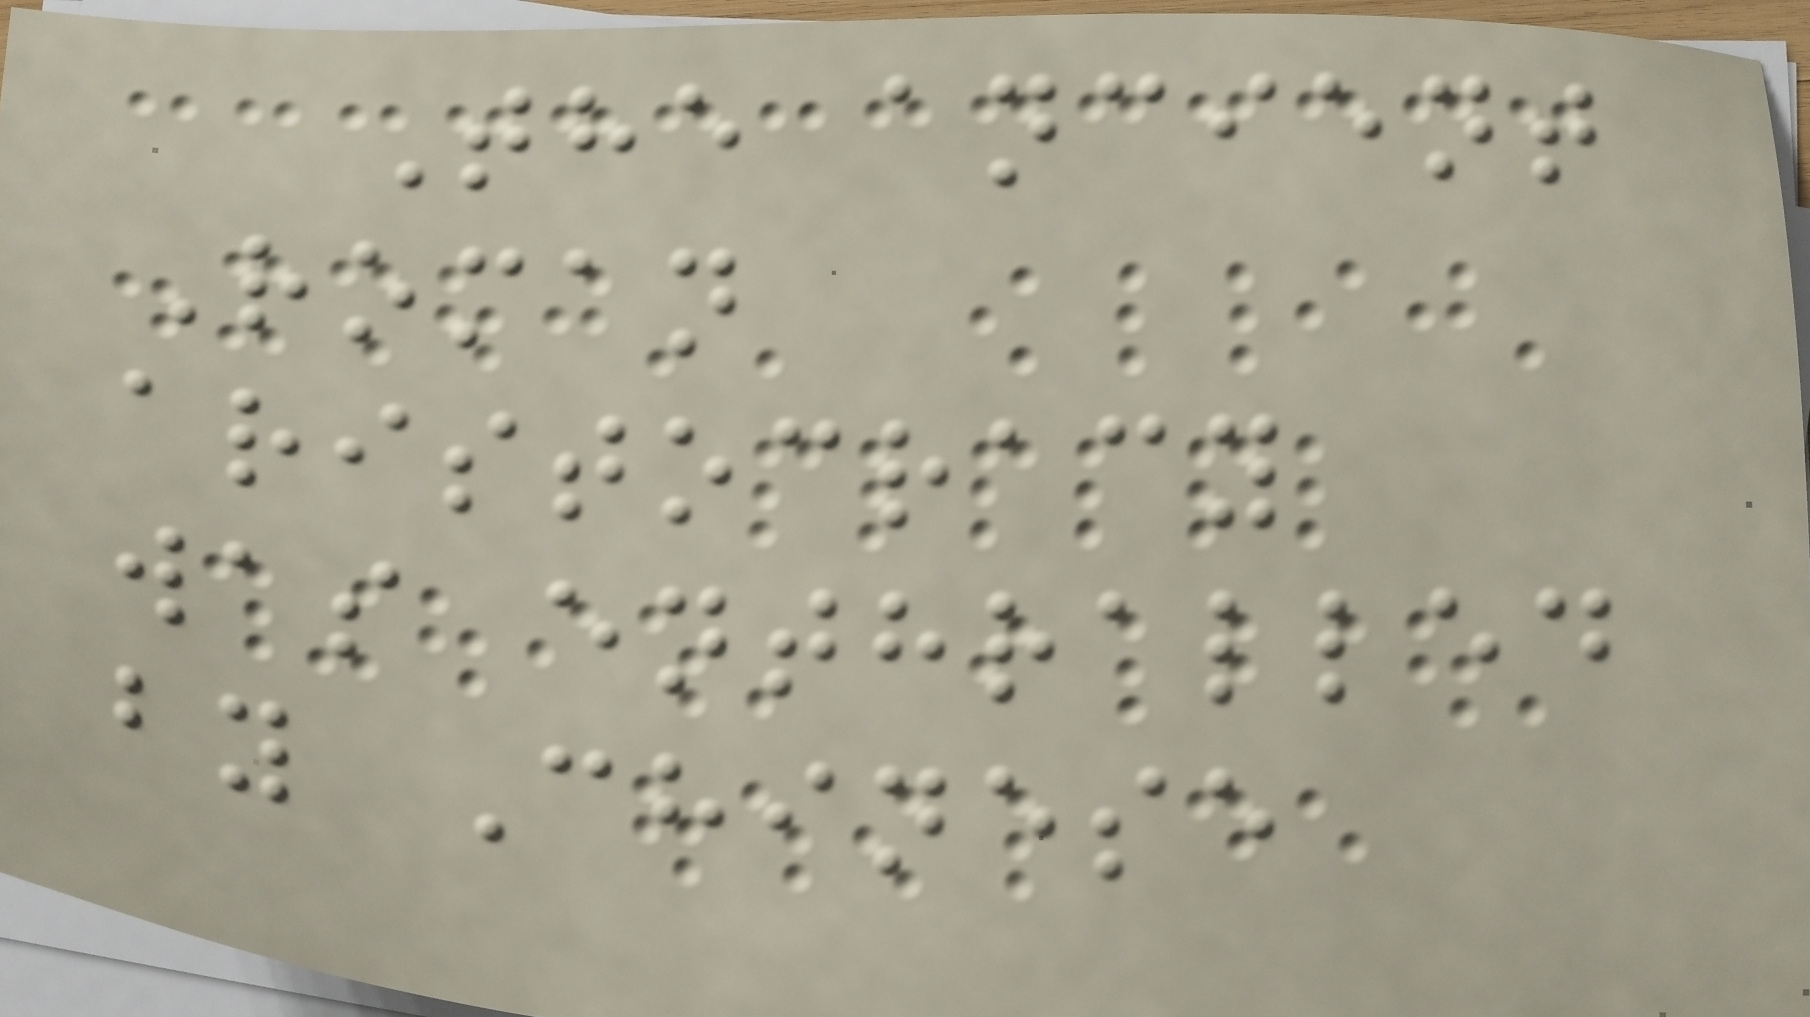The ancient
Roman
aristocracy
was enthralled
by Chinese
